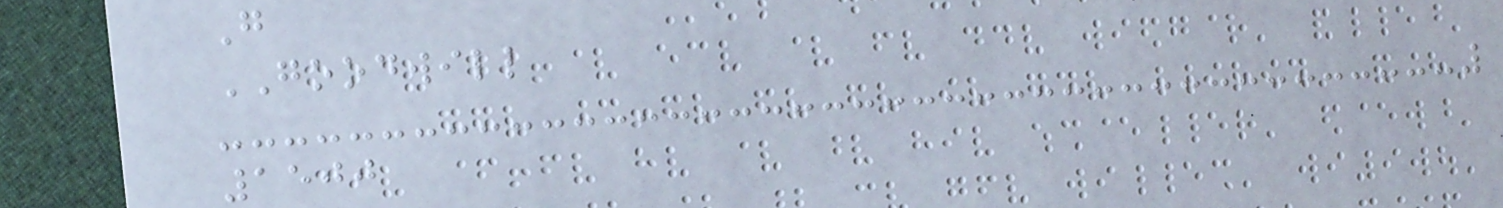G
GOODWILL
1500
